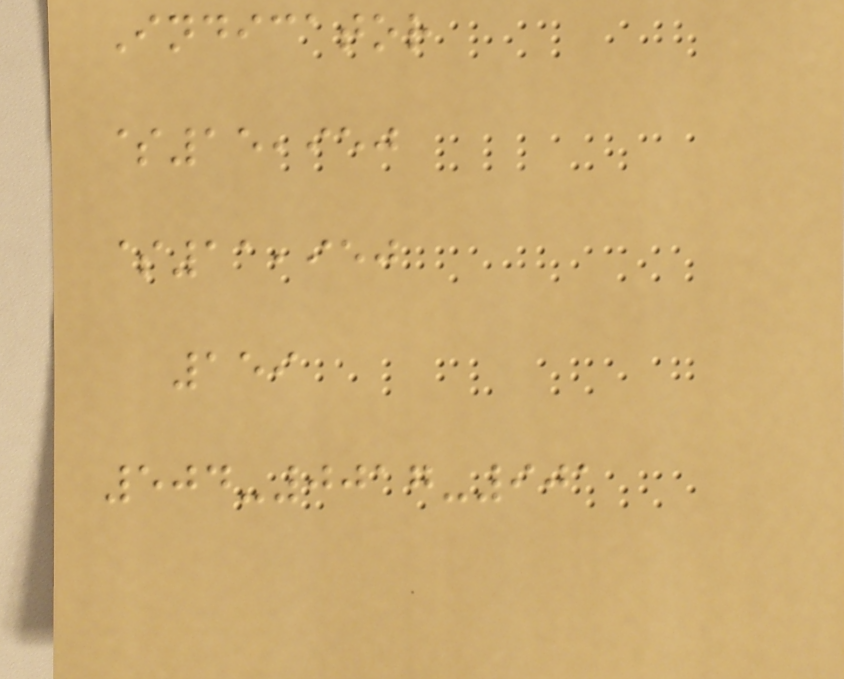Indicator
$15,950
$11,950
159
504-0017-901
